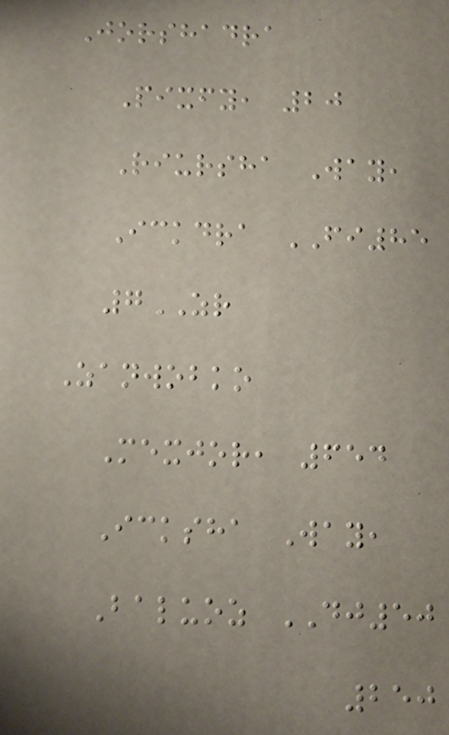Jorshadra
Pixfy, 20
Riursha Way,
Ickdra FI85
7ZR
Zanwobko
Mexjor, 654
Icksha Way,
Baluoz DJ50
250
